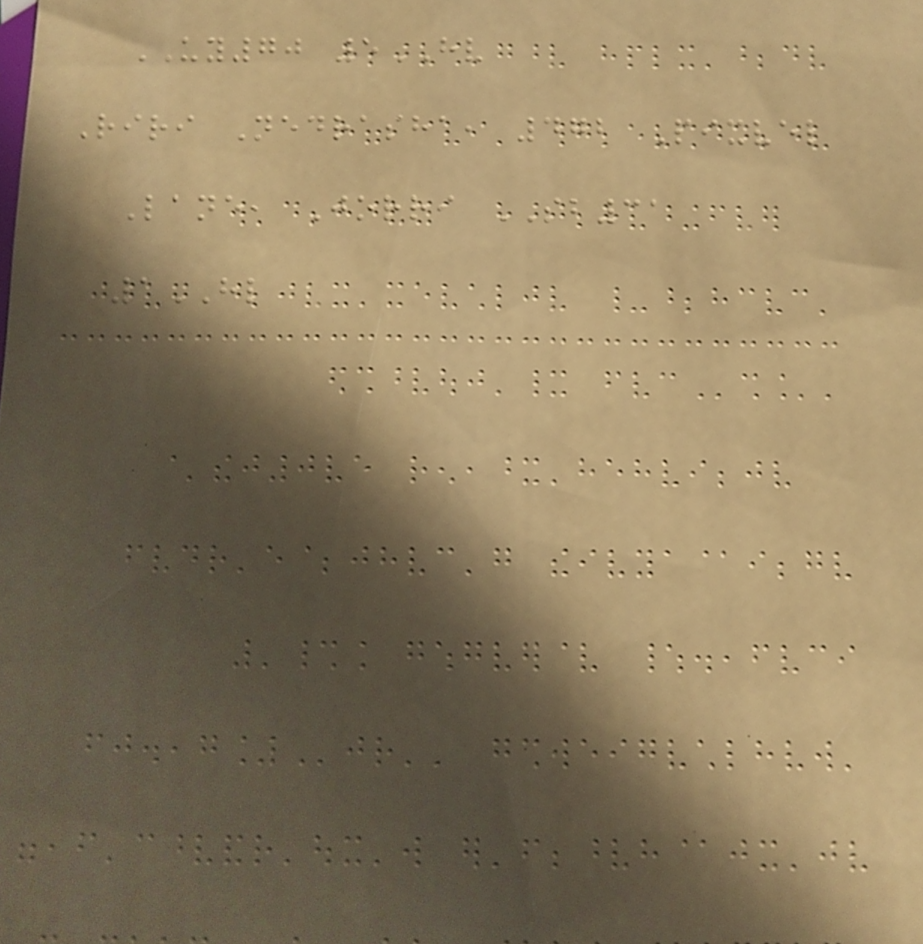UY70 5HV
Riri Nedrasha, 472 Pixvel
Lane, Jorri SB31
1HL
